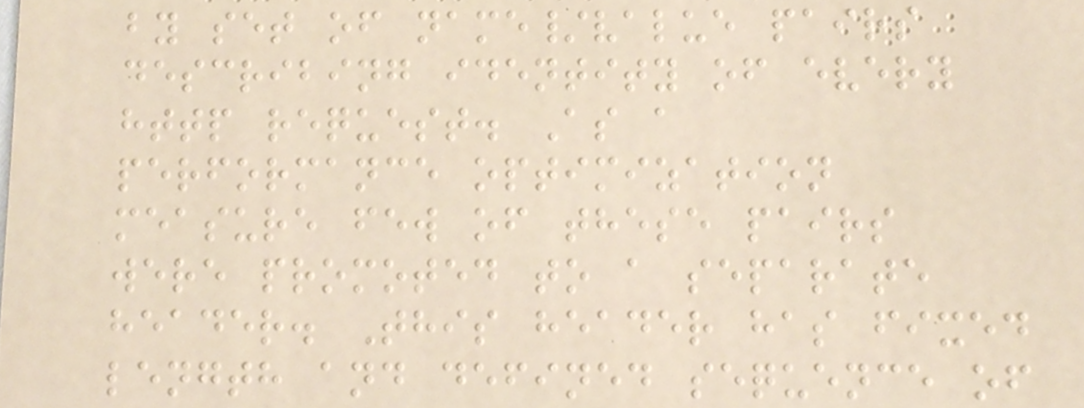by set of name/value pairs
describing identity of every
http request. As a
performance optimization
measure few of these pairs
were promoted to a separate
header. This header has fixed
length and defined sequence of
